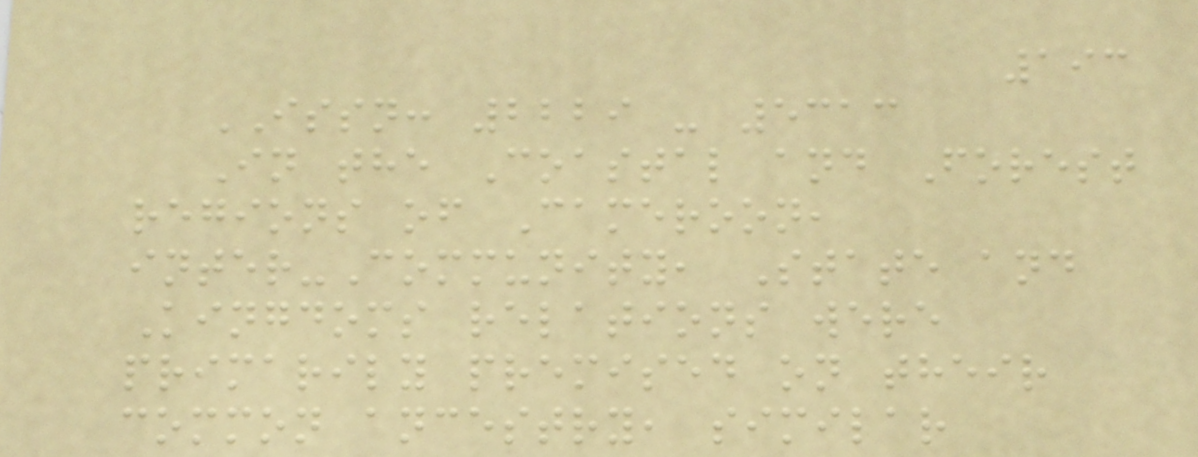193
ISSN: 2229 - 5313
In the Coastal and Forest
regions of Cameroon,
inter-Community, State and
Kingdoms relations were
primarily premised on their
common ancestry, similar
